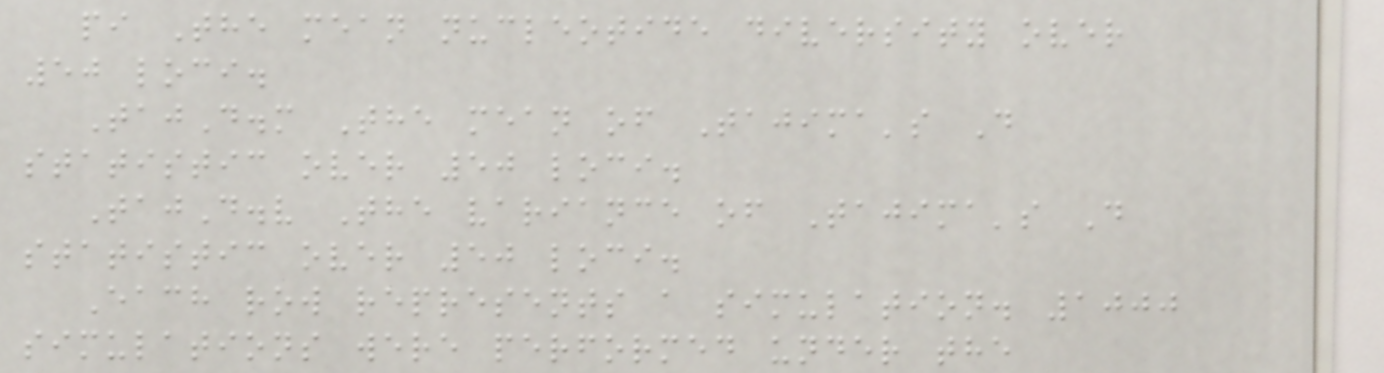pi The mean nucleotide diversity over
50 loci.
TajD.m The mean of Tajima's D
statistic over 50 loci.
TajD.v The variance of Tajima's D
statistic over 50 loci.
Each row represents a simulation. 1000
simulations were performed under the
